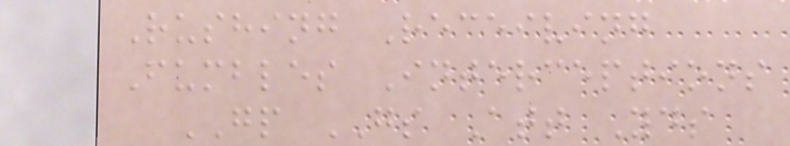Rushing Receiving
Fumbles Interceptions
GP GS Att Yds
